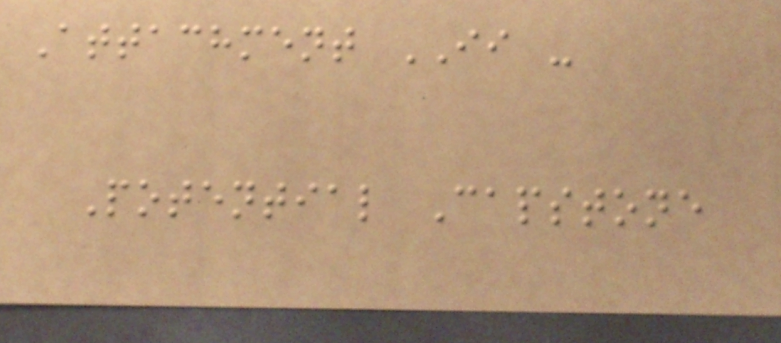Attachment II -
Potential Capstone
